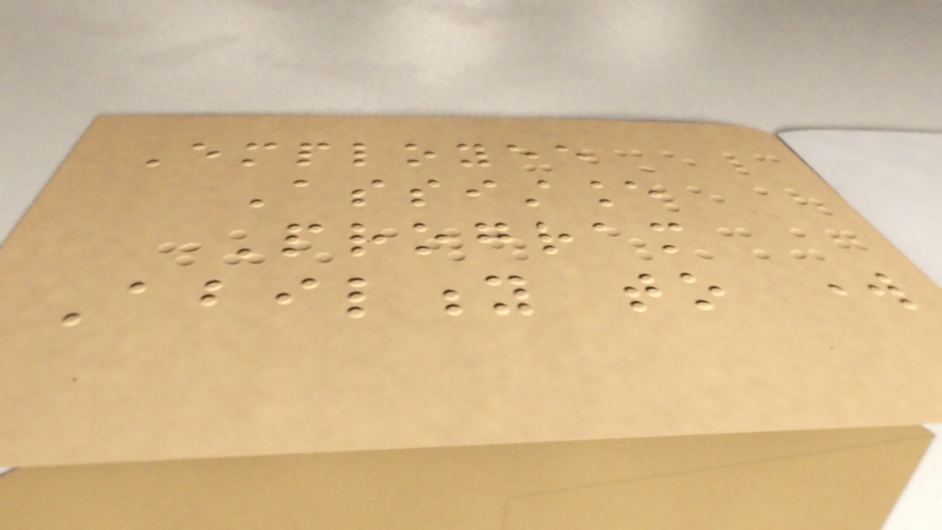Employee
Assistance
Program
Ability to work
